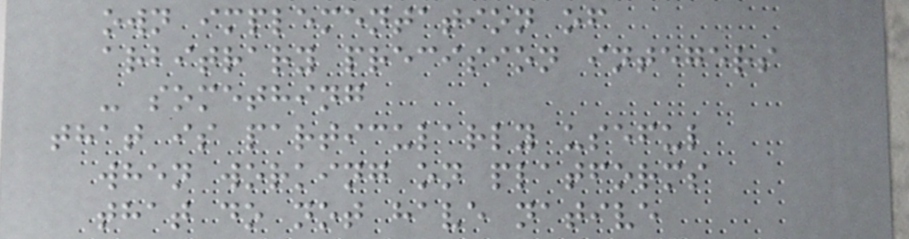own implementation of
arbitrary precision integers
- something
that is particularly useful
when working on platforms
that do not have native
